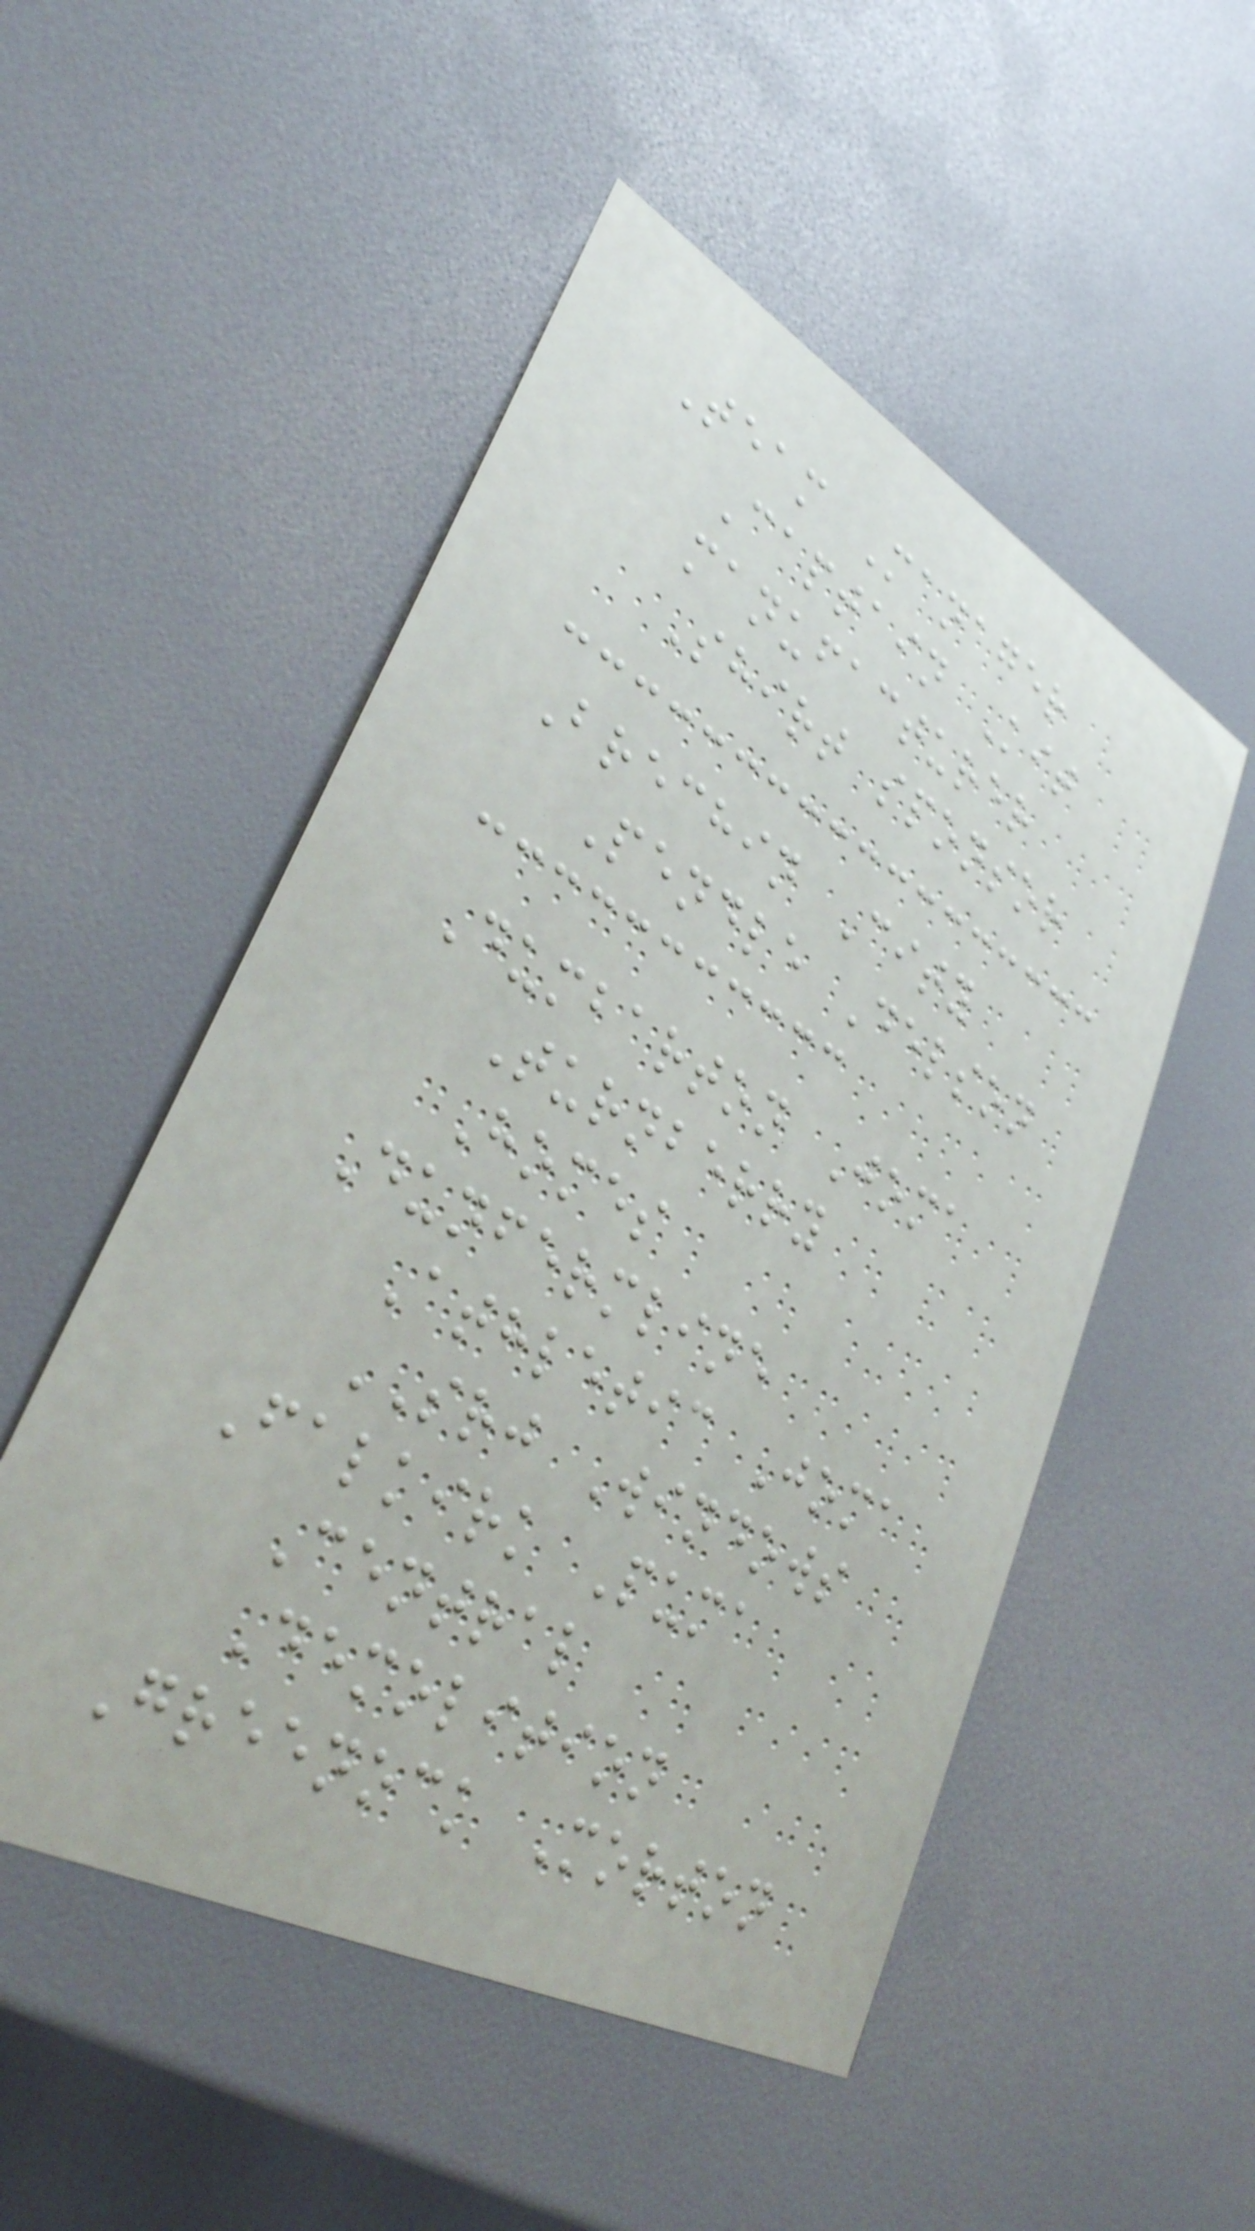Team Manager
Captain Kit
manufacturer
Shirt sponsor
Brechin City
Pendle Delson
Dumbarton Joma
Turnberry
Homes
Dunfermline
Athletic Joma
SRJ Windows
Falkirk Puma
Central
Demolition
Greenock Morton
